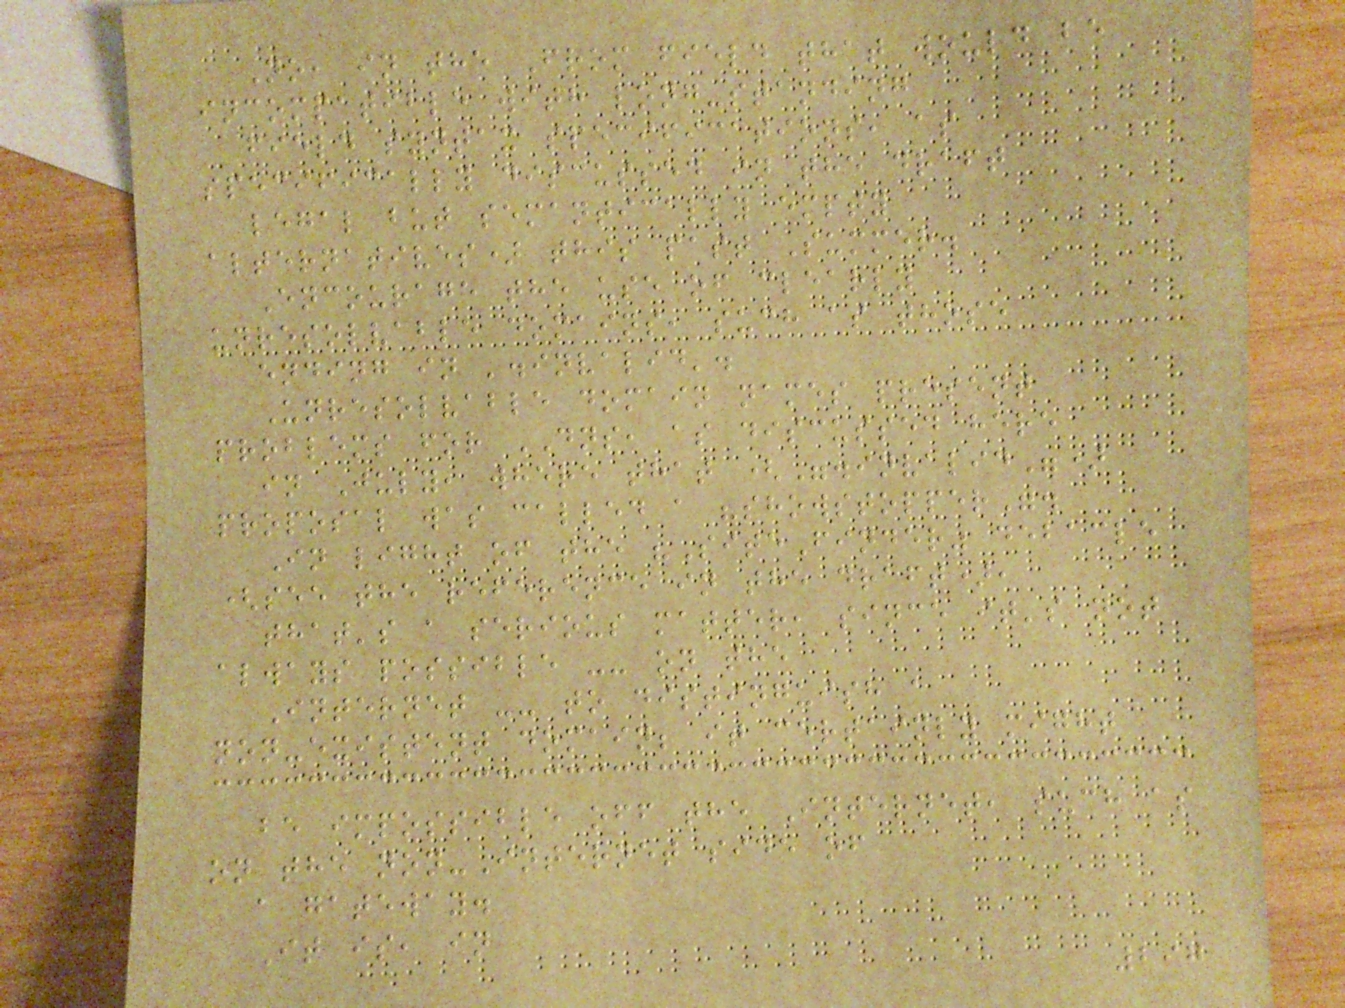No, in the From field that would be
incompatible with long-standing
field syntax specifications, as
specifically discussed in the draft
legal but semantically empty
alternatives) this past Summer.
Encourage the use of clearly
unresolvable domains, such as those
ending in '.invalid'.
Unresolvable domain names present
problems for DNS, as discussed here
in July, where that (".invalid")
proposal was called a "showstopper".
In light of the "SiteFinder" debacle
(see the reference in the draft),
that's a serious matter, since it's not
always possible -- on the
Internet -- to distinguish a
non-existent domain; it certainly might
be impossible off the Internet, such as
on the non-Internet side of
a gateway.
It is, in
297
